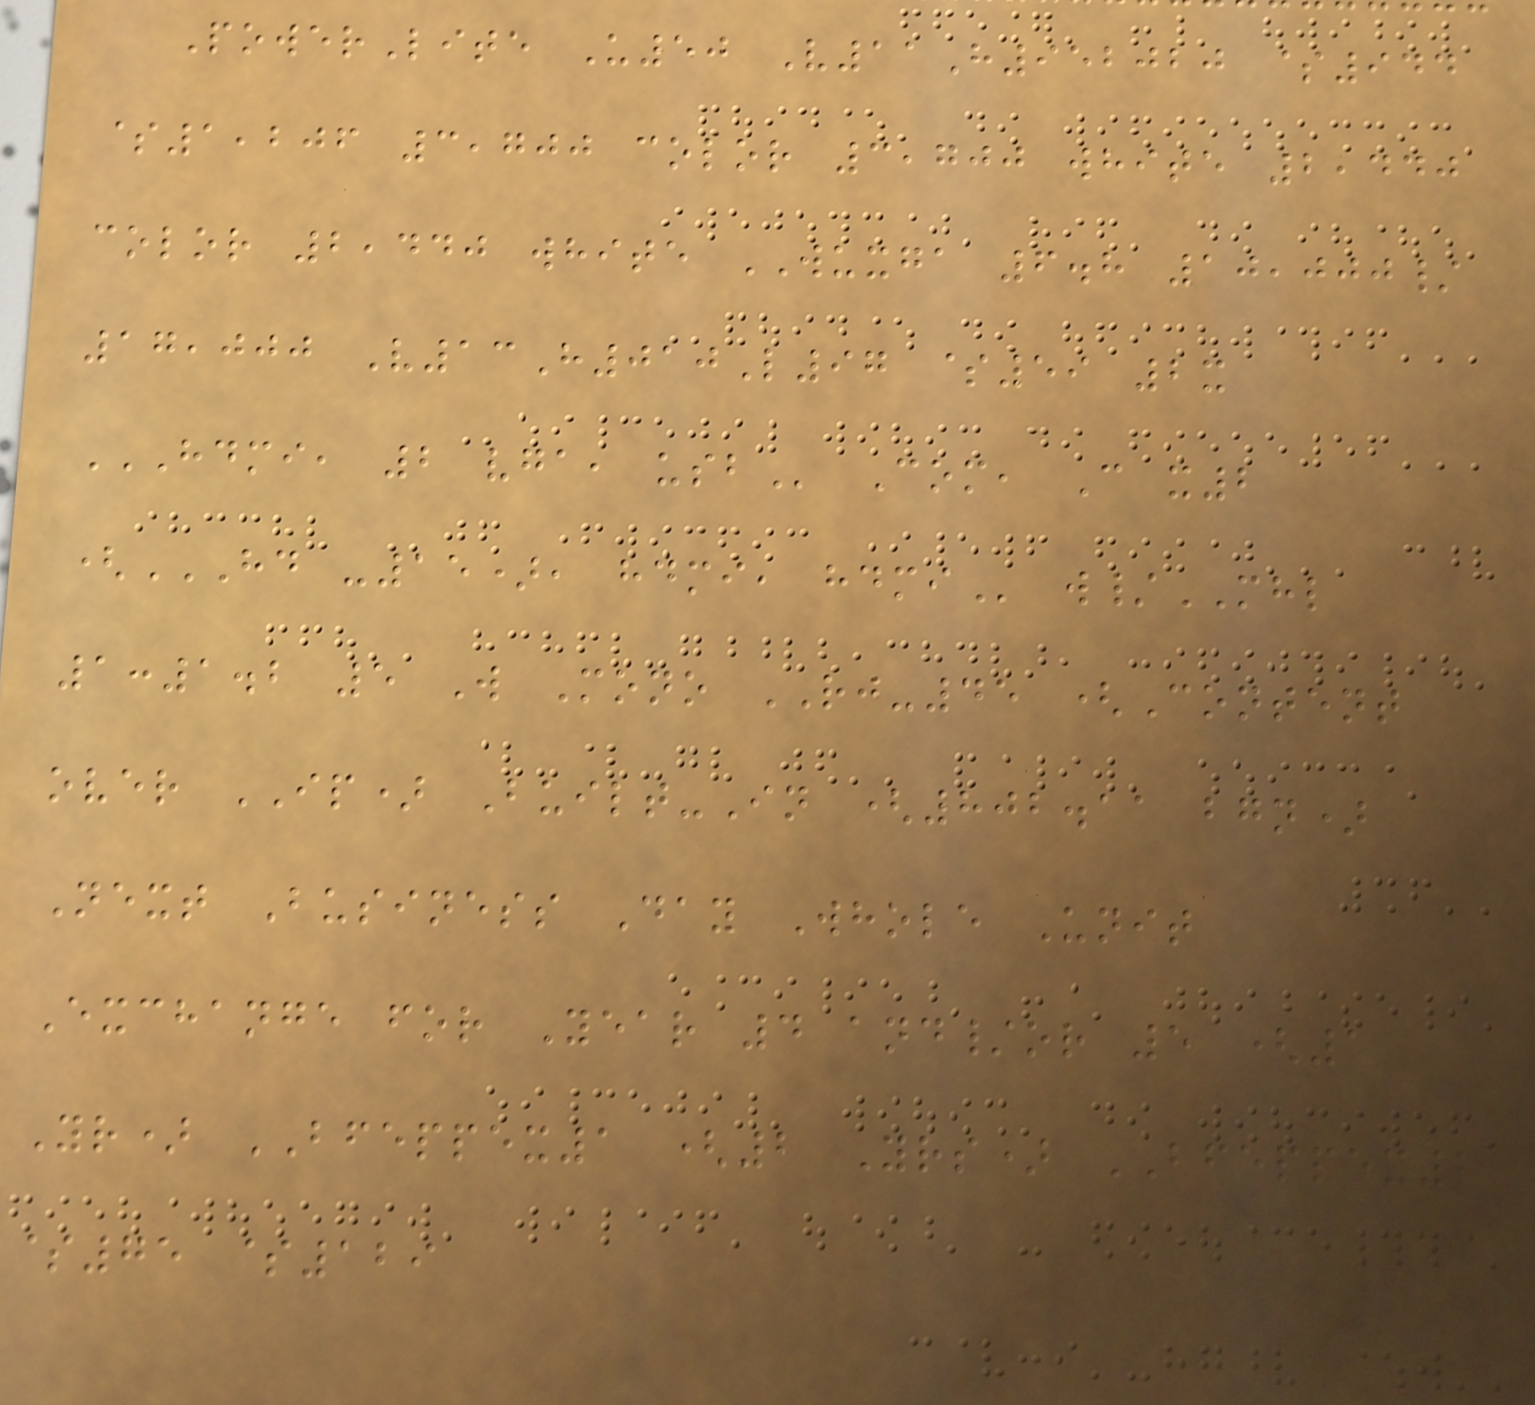PowerLite U50 V11H952020 $944
$1,206 3,700 color 3,700 white 2,440
color 2,440 white WUXGA 6.8 10,000/
17,000 V13H010L97 $59 2x
HDMI, 2 VGA, USB Com, C x2
(HD -15), HDMI, HDMI w/MHL
1:1.2 5 W Mono RJ-45 (Content
over IP) Built-In (802.11 bgn)
Next Business Day Whole Unit
Exchange for Year 4 and/or 5 (1
Yr) BFEPPEX1 (2 Yrs) BFEPPEX2
$75 $129
